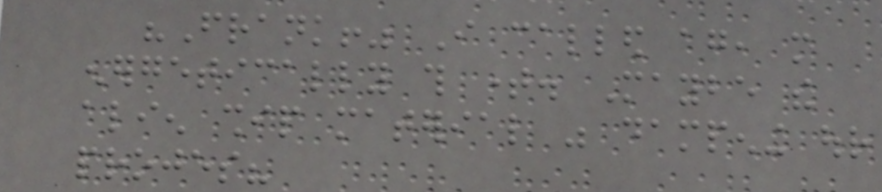"Frank!" I called again, more
energetically this time. Maybe the
alien ship material was dampening our
projes?
